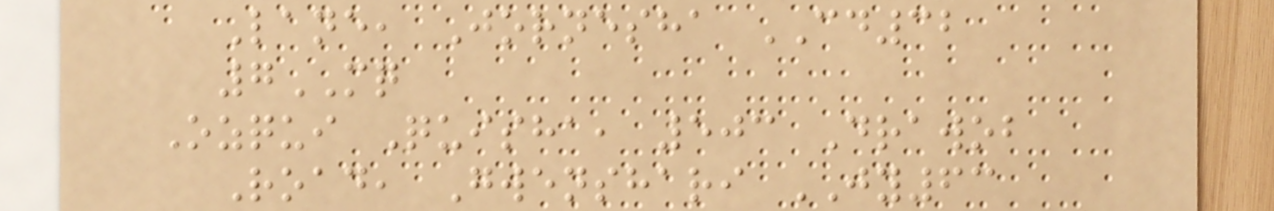Lane, Jornesha CD32
7MQ
Ozqui Quisha, 503 Drawob
Road, Gwenshari JY63
